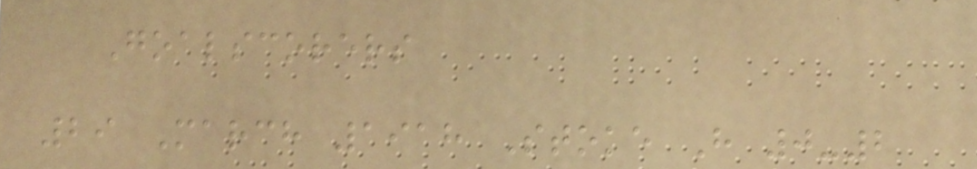Goalscorers
29 March 1918 Stoke H 0-2
